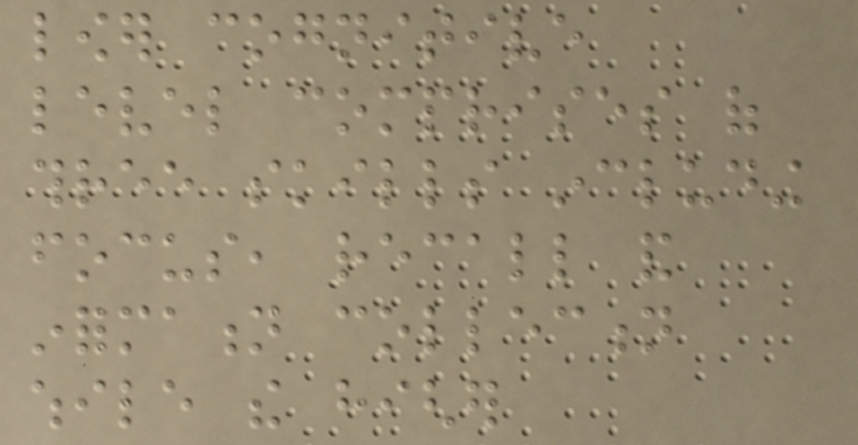lower cognitive
level comprises of
three skills including
focus, recall and
information collection
while the higher
